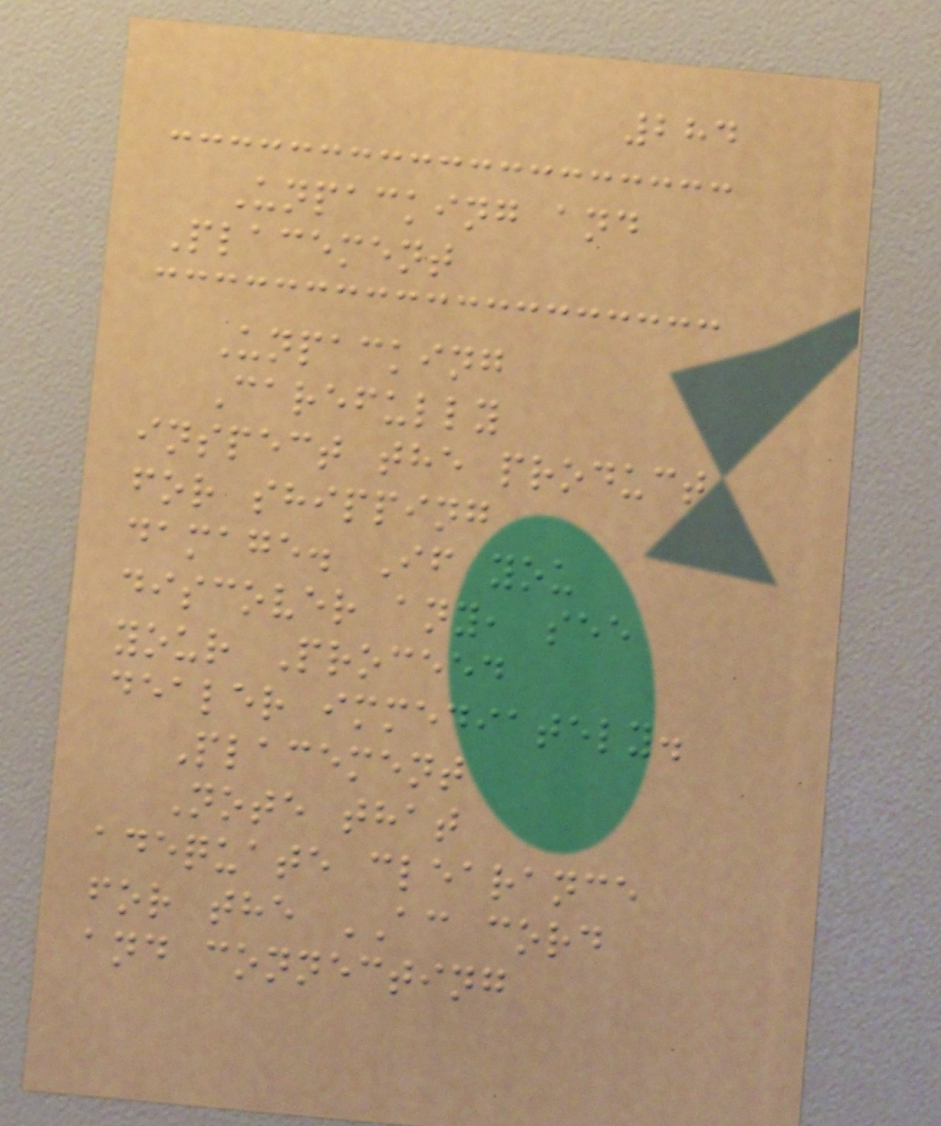284
Unpacking and
Placement
Unpacking
Carefully
inspect the product
for shipping
damage. If you
discover any, see
your Proceed
dealer immediately.
Placement
Note that
adequate clearance
for the AC cord
and connecting
